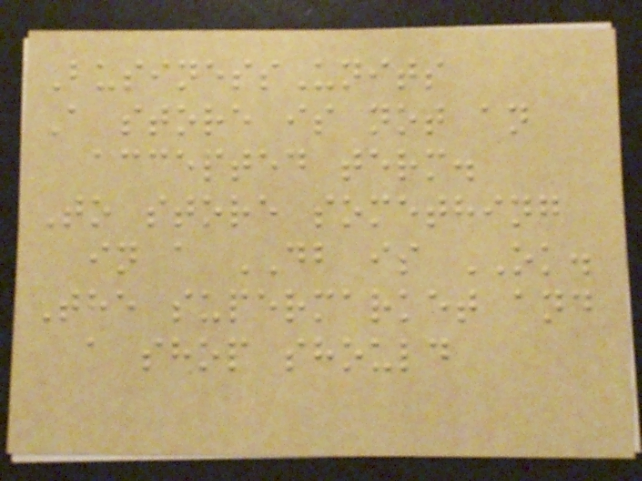BusinessUnits
A store is not an
accepted term.
To store something
in a DB is OK.
The supermarket and
a shop should
